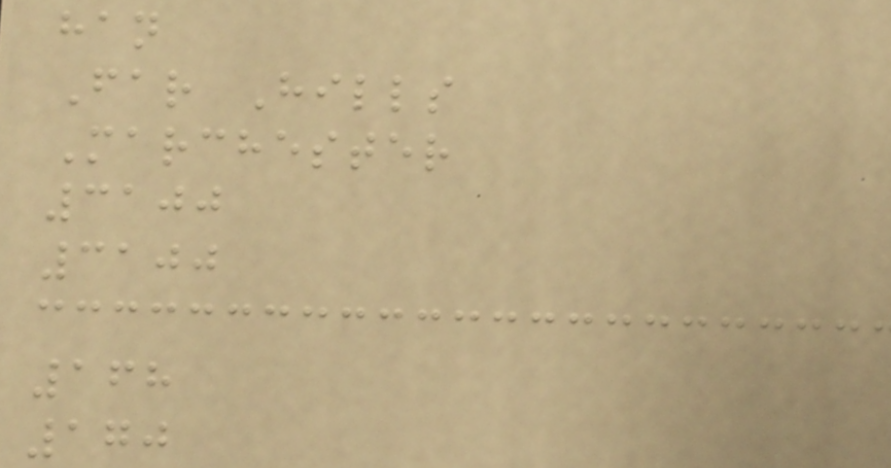han
Far Hills
Marchester
3100
3100
168
170
